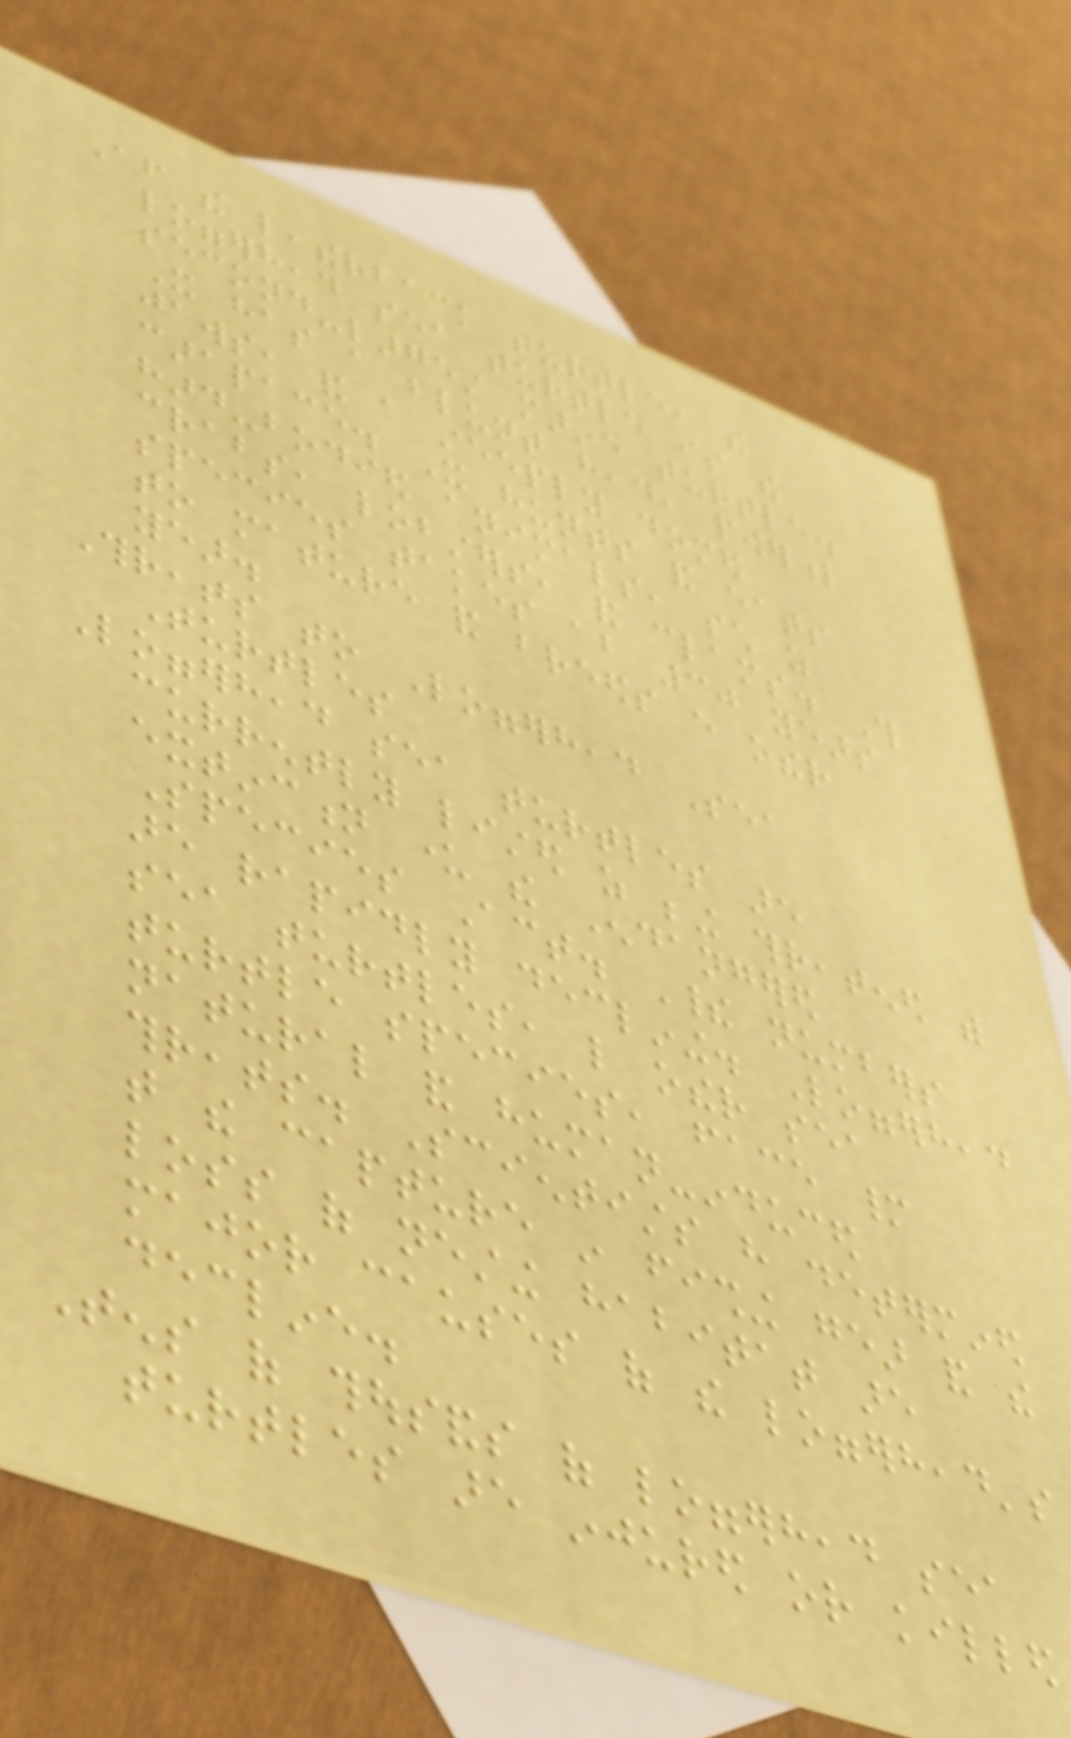After the leatherback turtle, the
loggerhead sea turtle is the
second-largest marine turtle.
It has a blunt head, powerful
jaws, and a steeply domed
carapace. It hunts and eats
hard-bodied animals, such as
crabs, lobsters, and clams. This
species takes about 30 years
to mature and breeds every other
year.
Threats to Loggerhead Sea
Turtles
Loggerhead sea turtles are
currently listed as being threatened with
extinction under the Endangered
Species Act. Their numbers
are rapidly declining. Loggerhead
sea turtles, like other sea
turtle species, face many
natural and human-induced
threats. Scientists have determined
that the capture in fishing gear and the
loss of nesting habitat are
major causes of the loggerhead's
decline.
Tens of thousands of loggerhead sea
turtles are injured or killed
